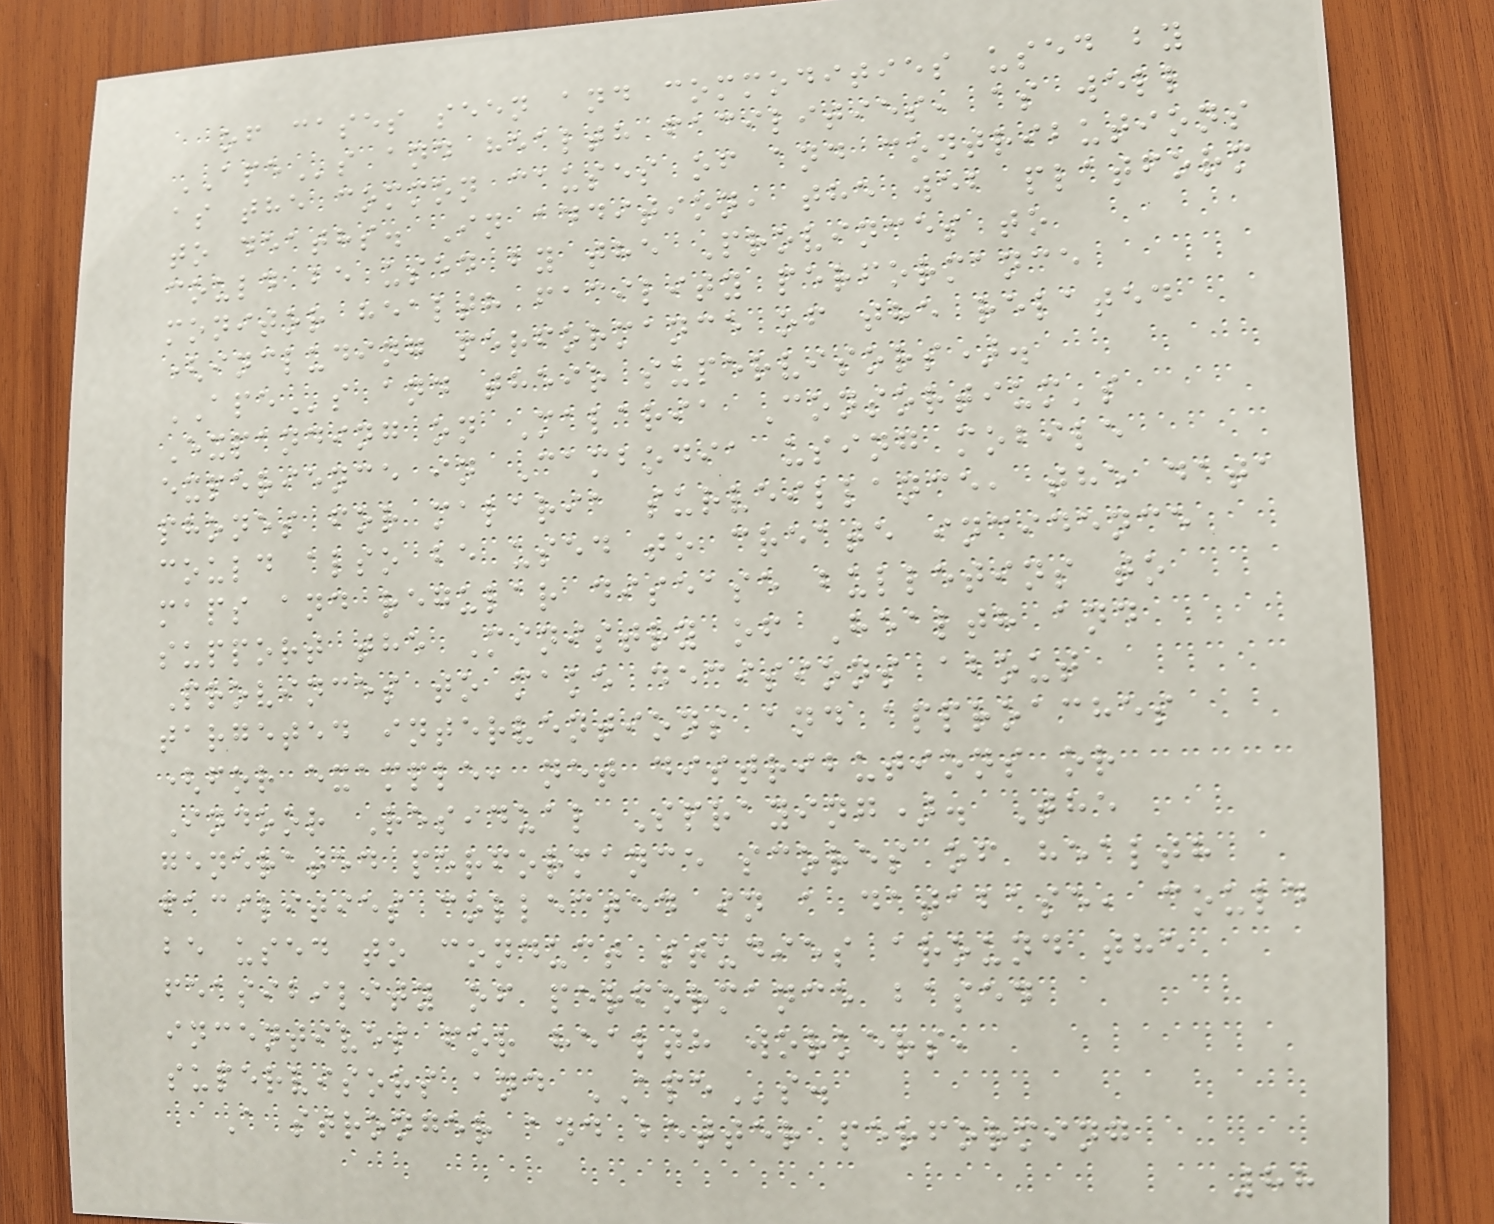of cases seen and commodities used by
APEs and health facilities, as well
as the common causes of and contributions
to deaths. In addition, the web platform
could be used by the Provinces to
monitor health facility performance
(including performance of the related
APEs and their supervisors).
Expanding on Malaria Consortium's
experience in Cambodia using mobile
phones for malaria surveillance, the data
could also be used to create incidence
maps and regular disease bulletins to
support the Ministry of Health and
Provinces to make decisions about
targeted interventions and approaches
(for example, net distributions or
Indoor Residual Spraying). The
generated performance scores of health
facilities collected in a database, could
be used to conduct studies around the
feasibility of performance based
incentives for health workers,
supervisors and APEs.
A stronger and better performing
88
